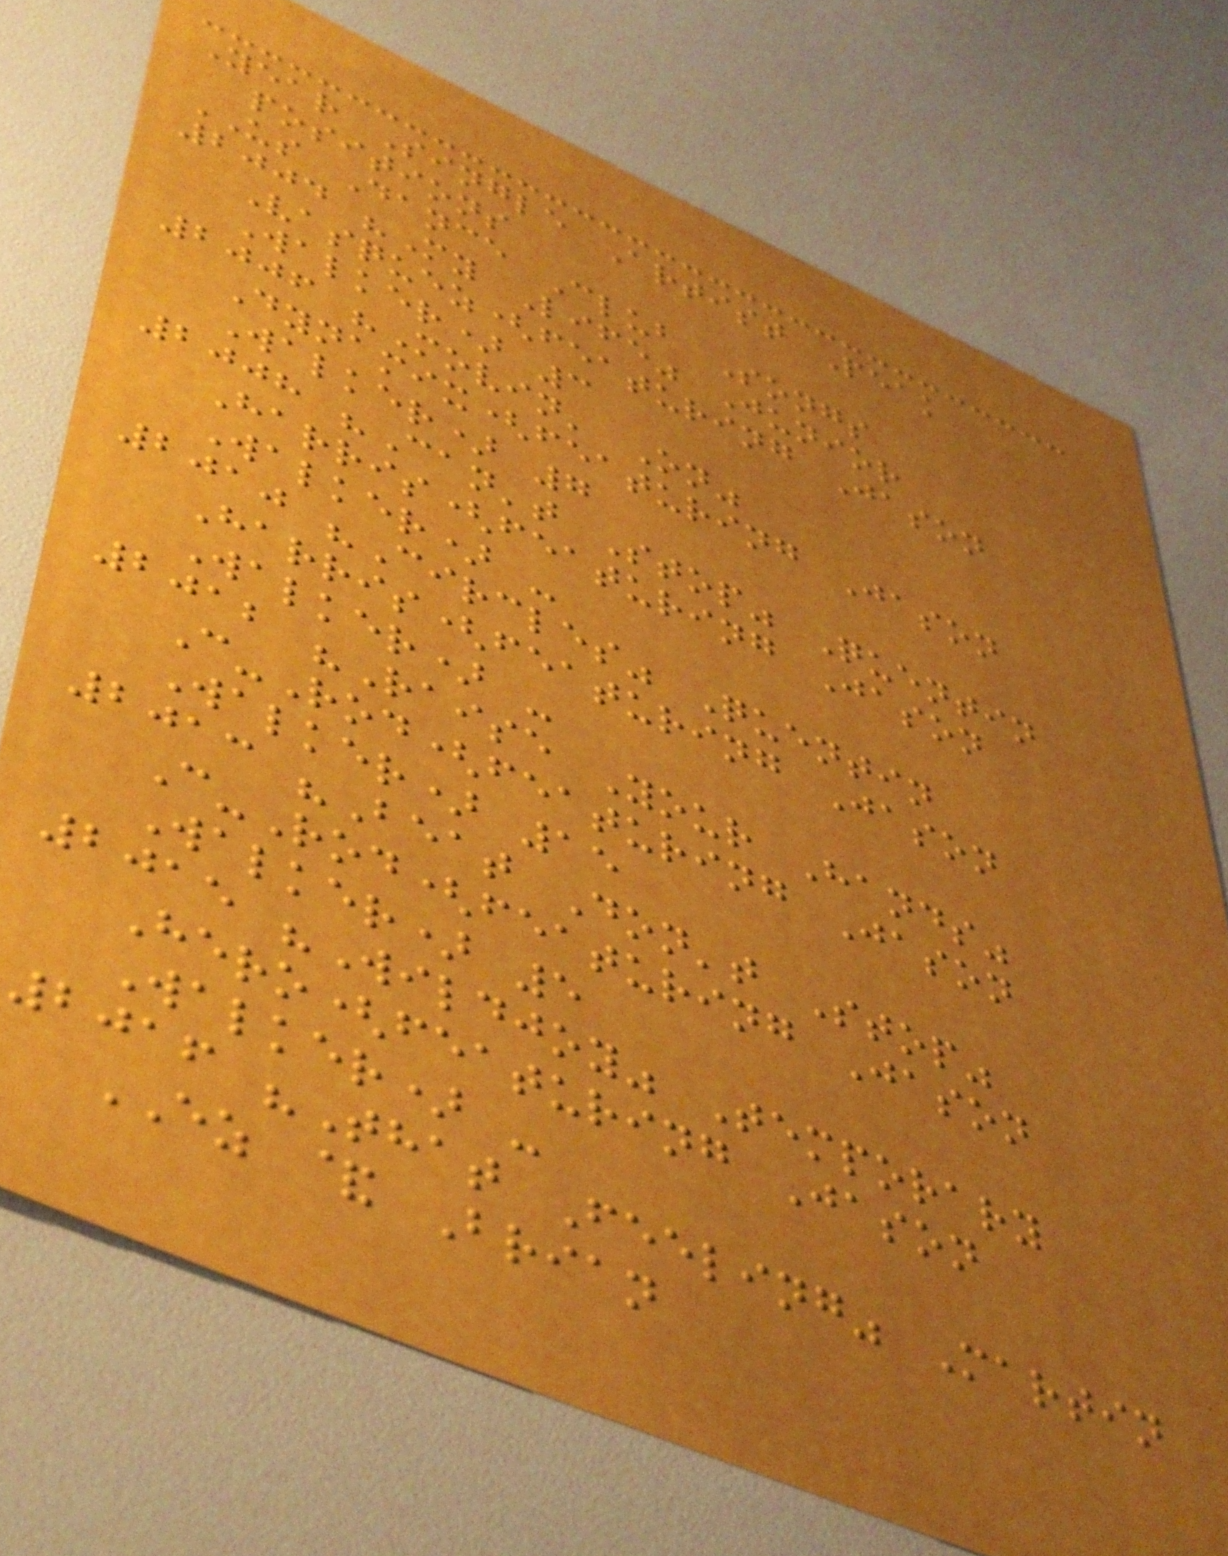Year Single Artist Peak
positions
US Dance Club Songs
2004 "My Life" Junior
Vasquez(featuring Jason
Walker) 3
2006 "Movin' On"
Dynamix(featuring Jason
Walker) 7
2008 "Can't Stop" Quentin
Harris(featuring Jason
Walker) -
2010 "Circles" Quentin
Harris(featuring Jason
Walker) -
2012 "Raise Your Hands"
C-Rod(featuring Jason
Walker) 15
2013 "Beat Don't Stop"
C-Rod(featuring Jason
Walker) 5
2015 "Wildjoy" Temporary
Hero(featuring Jason
Walker) -
2016 "That Feeling" Martin
EZ & Brian
